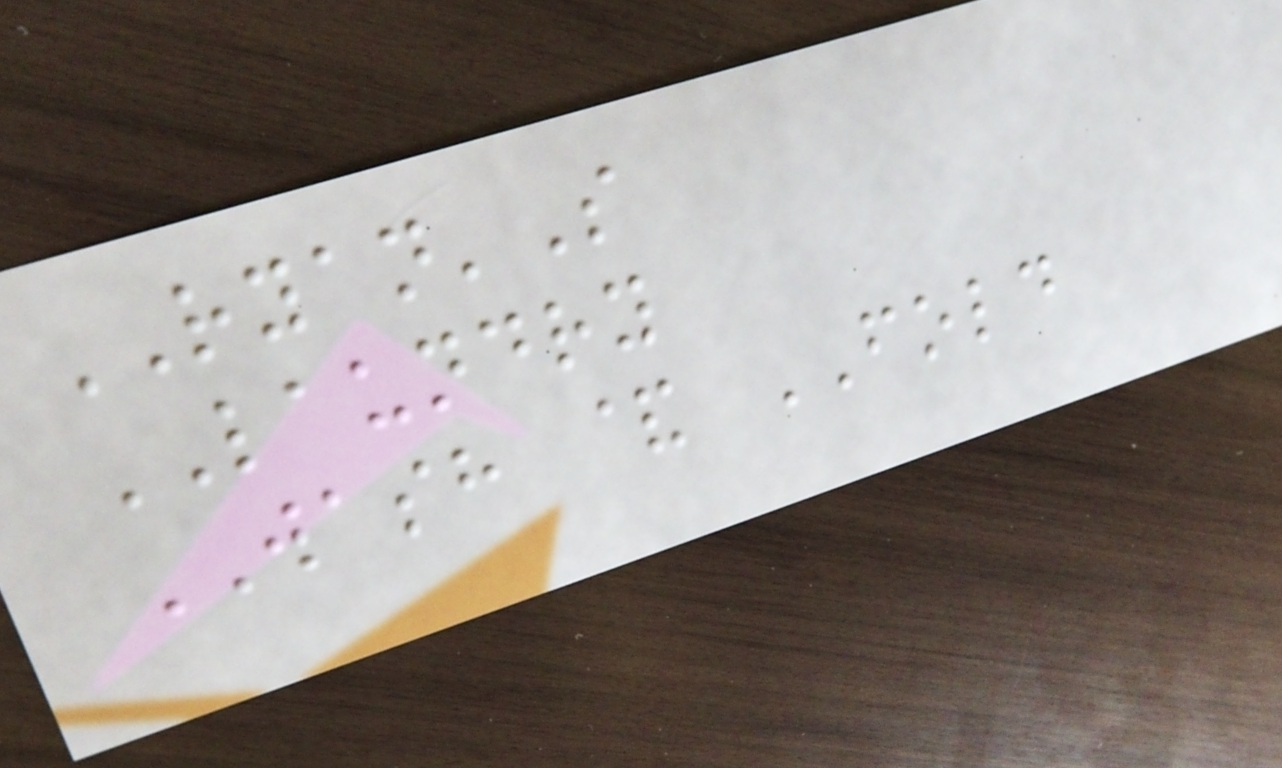RYAN'S
LAUNDRY
WASH & FOLD
